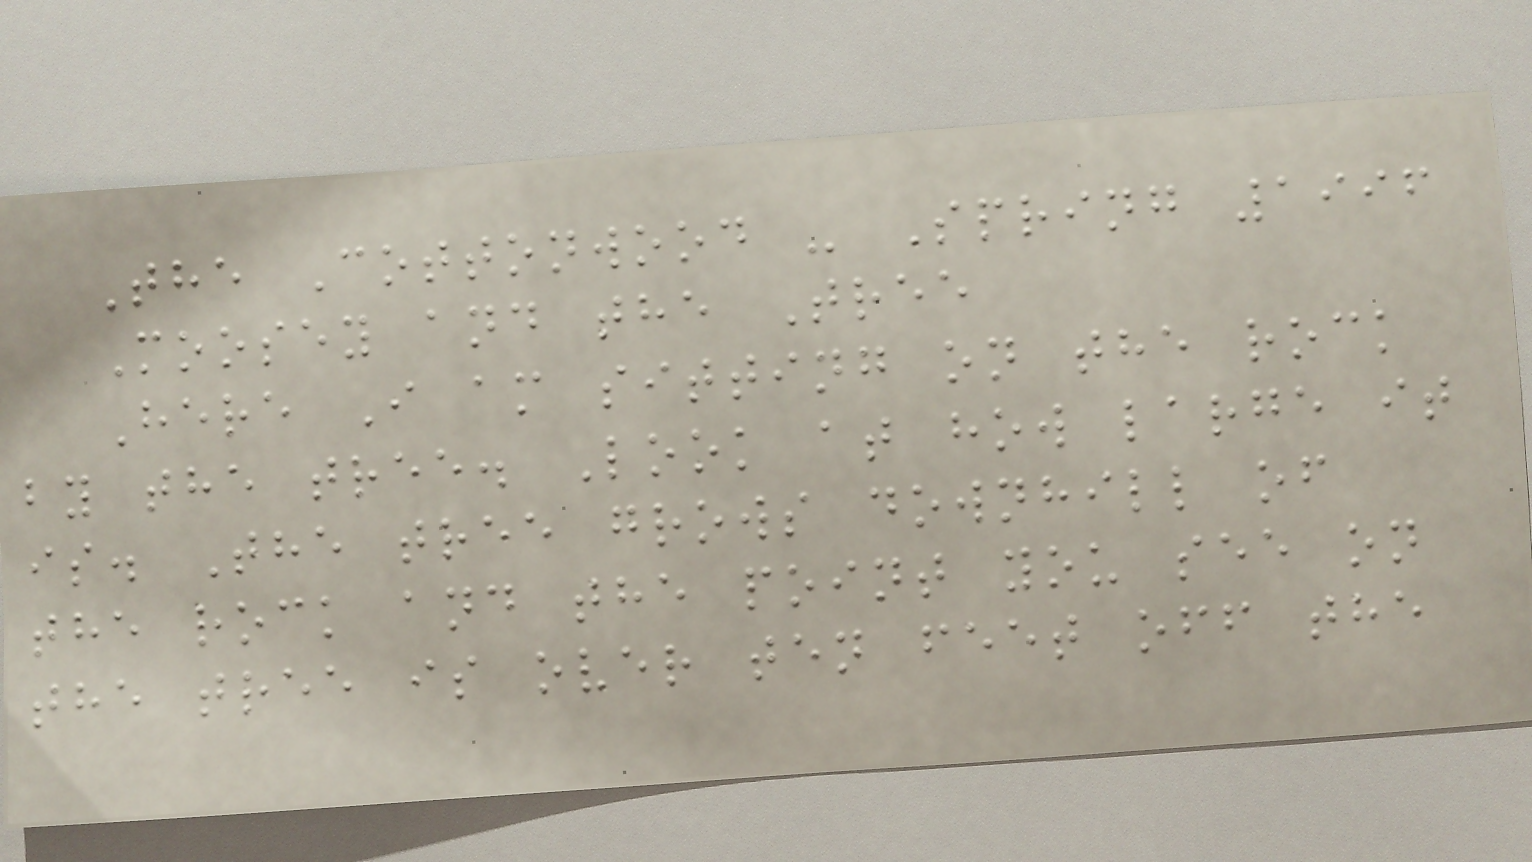The Cottonwood - Spring 1996
Moosey and the Tree
Here I am sitting on the rock
by the tree. Look at how large it
is. The tree grows downhill of
the rock and the point you see on
the tree is over ten feet off the
